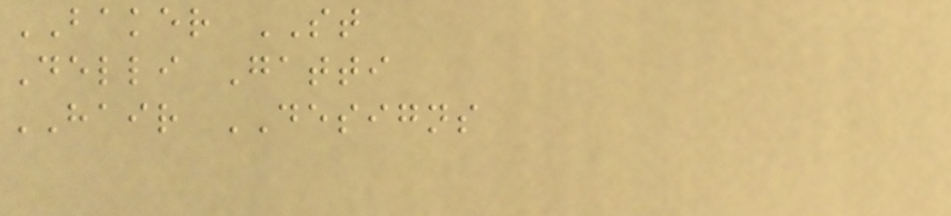BAKER ST
Delli Gatti
HAIR DESIGNS
